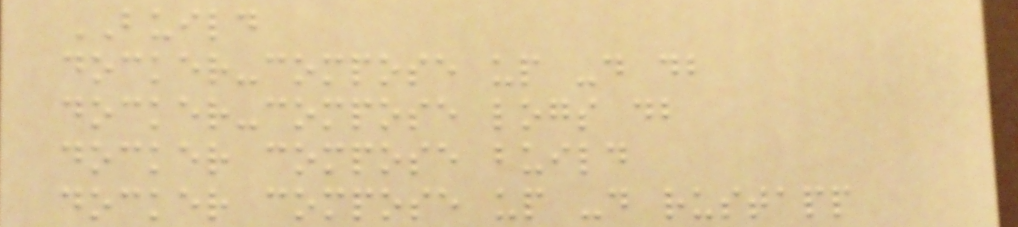BUILD
docker-compose up -d db
docker-compose logs db
docker compose build
docker compose up -d rustapp
